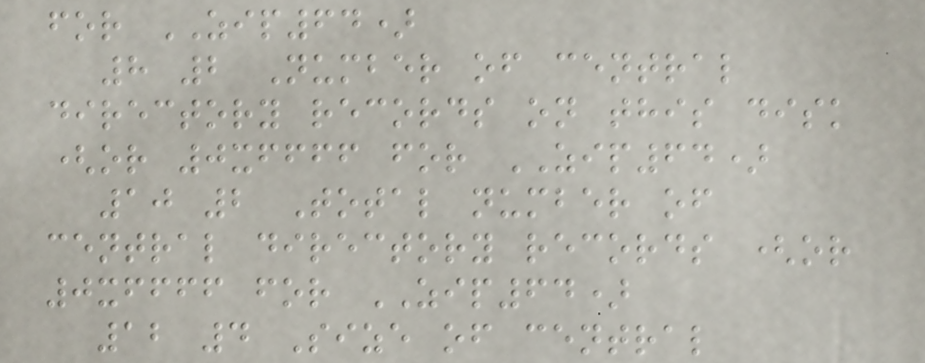for ZIP64)
8 2 Number of central
directory records on this disk
(or 0xffff for ZIP64)
10 2 Total number of
central directory records (or
0xffff for ZIP64)
12 4 Size of central
